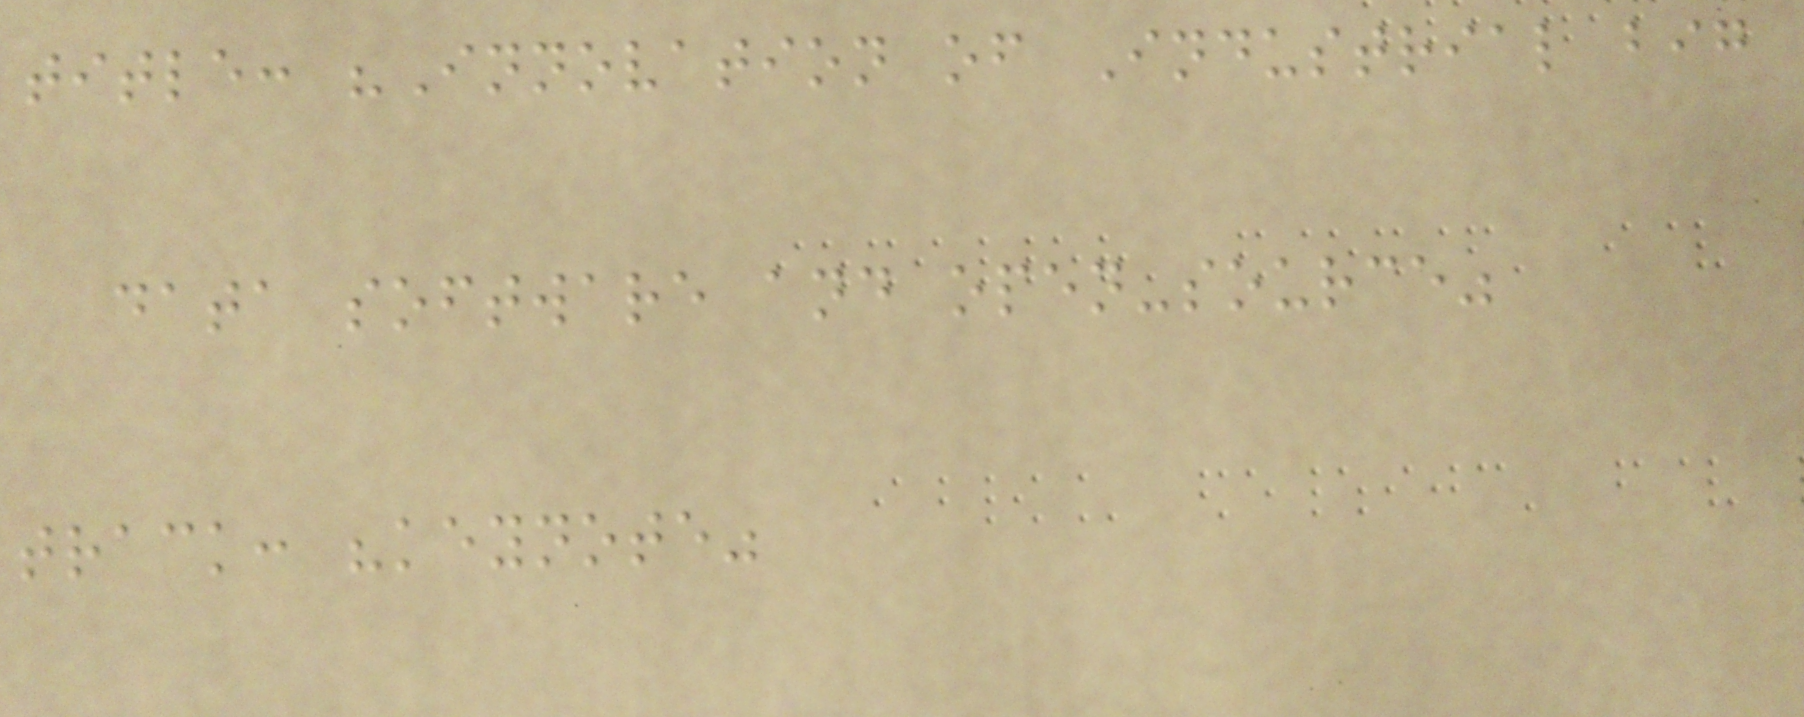title: "Innovation of Industrial big
data software and open-source"
track: "keynote"
